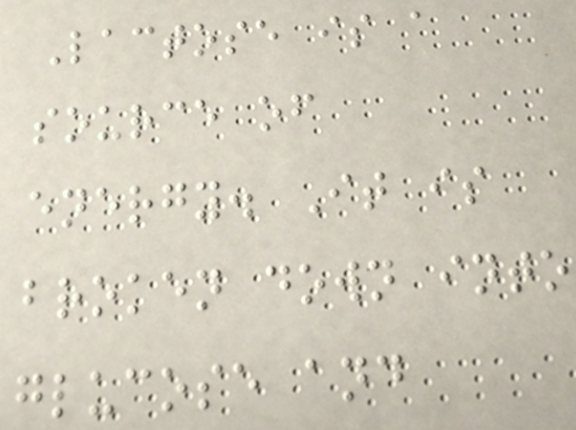Lactose is a
source of
energy. It is
broken down into
glucose and
